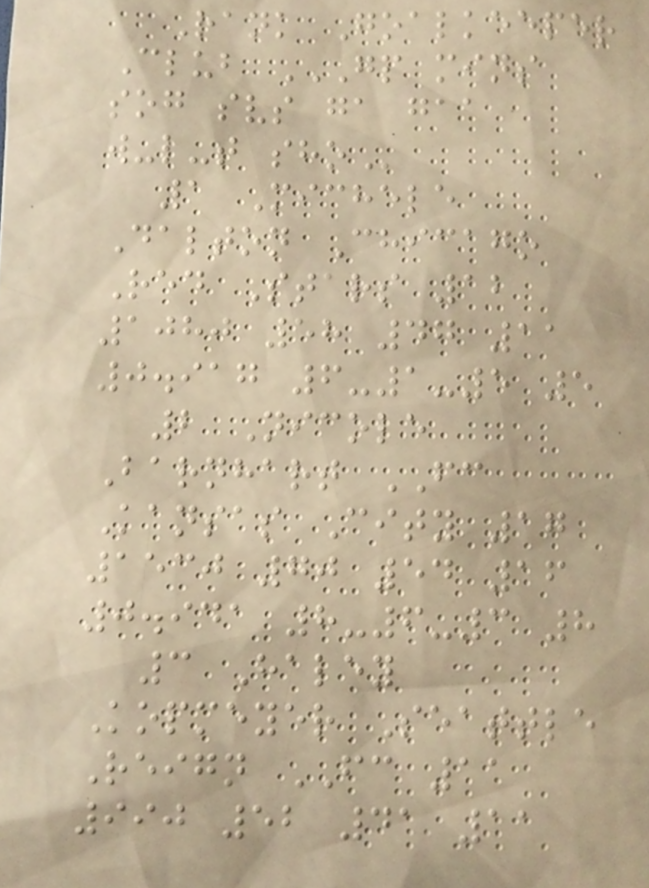Rank Goalkeeper
Club GP MINS
SOG SVS GA GAA
W-L-T SHO
1 Michele
Dalton Chicago
Red Stars 12
1080 58 47 11
0.917 6-1-5 5
2 Nicole
Barnhart FC
Kansas City 17
1530 70 54 16
0.941 8-6-3 8
3 Haley
Kopmeyer Seattle
Reign FC 11
990 52 41 11
